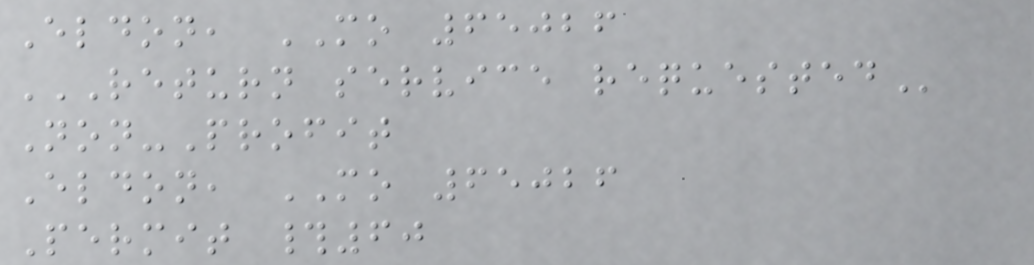Eldon, MO 65026
RETURN SERVICE REQUESTED
Non-Profit
Eldon, MO 65026
Permit #60
